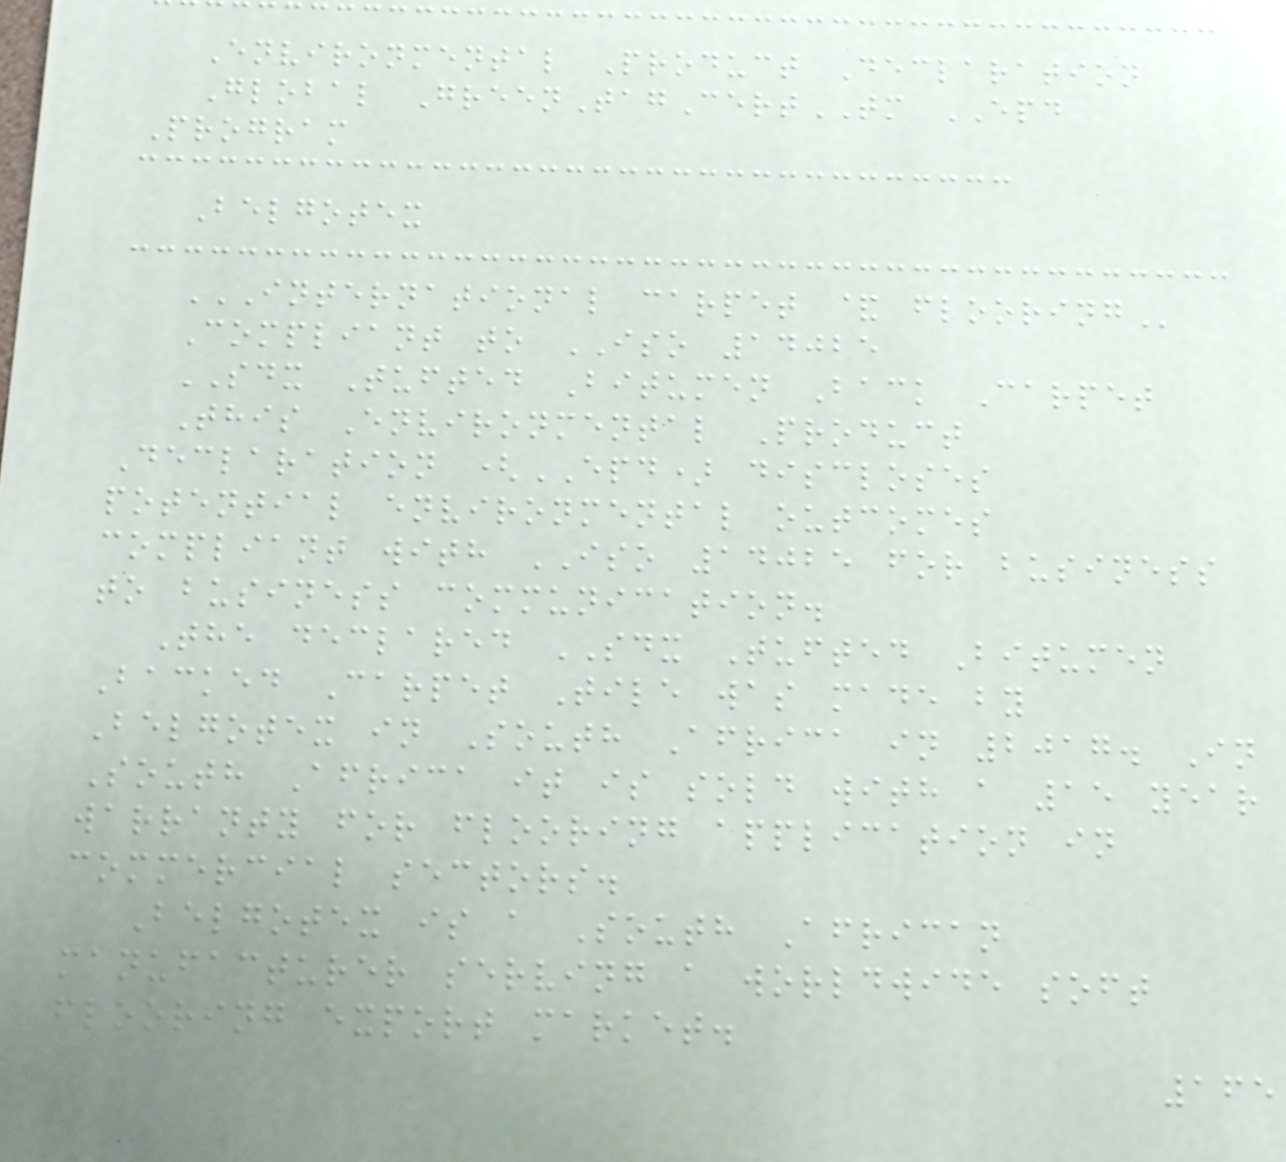Environmental Product Declaration
Global GreenTagCertTM EPD
Program
Belgotex
INTERNATIONAL CARPET & FLOORING
Compliant to ISO 14025
SDX Tufted Bitumen Back Carpet
This Environmental Product
Declaration (EPD) discloses
potential environmental outcomes
compliant with ISO 14025 for business
to business communication.
The declared SDX Tufted Bitumen
Backed Carpet Tile was made by
Belgotex in South Africa in 2017. In
South Africa it is sold with a 15 year
warranty for flooring application in
commercial sectors.
Belgotex is a South African
manufacturer serving a worldwide soft
flooring export market.
165
